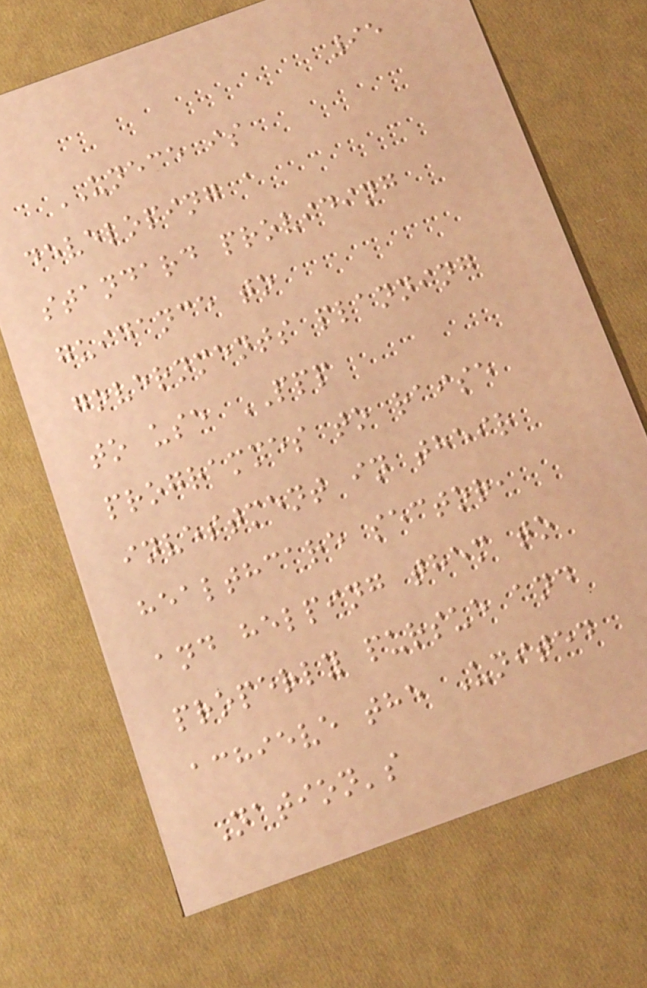95
UNECE is
developing a
standard providing
guidance to
governments planning
to use PPP
programmes to raise
investment in their
healthcare sector,
and helping them to
properly pursue and
achieve the United
Nation's
